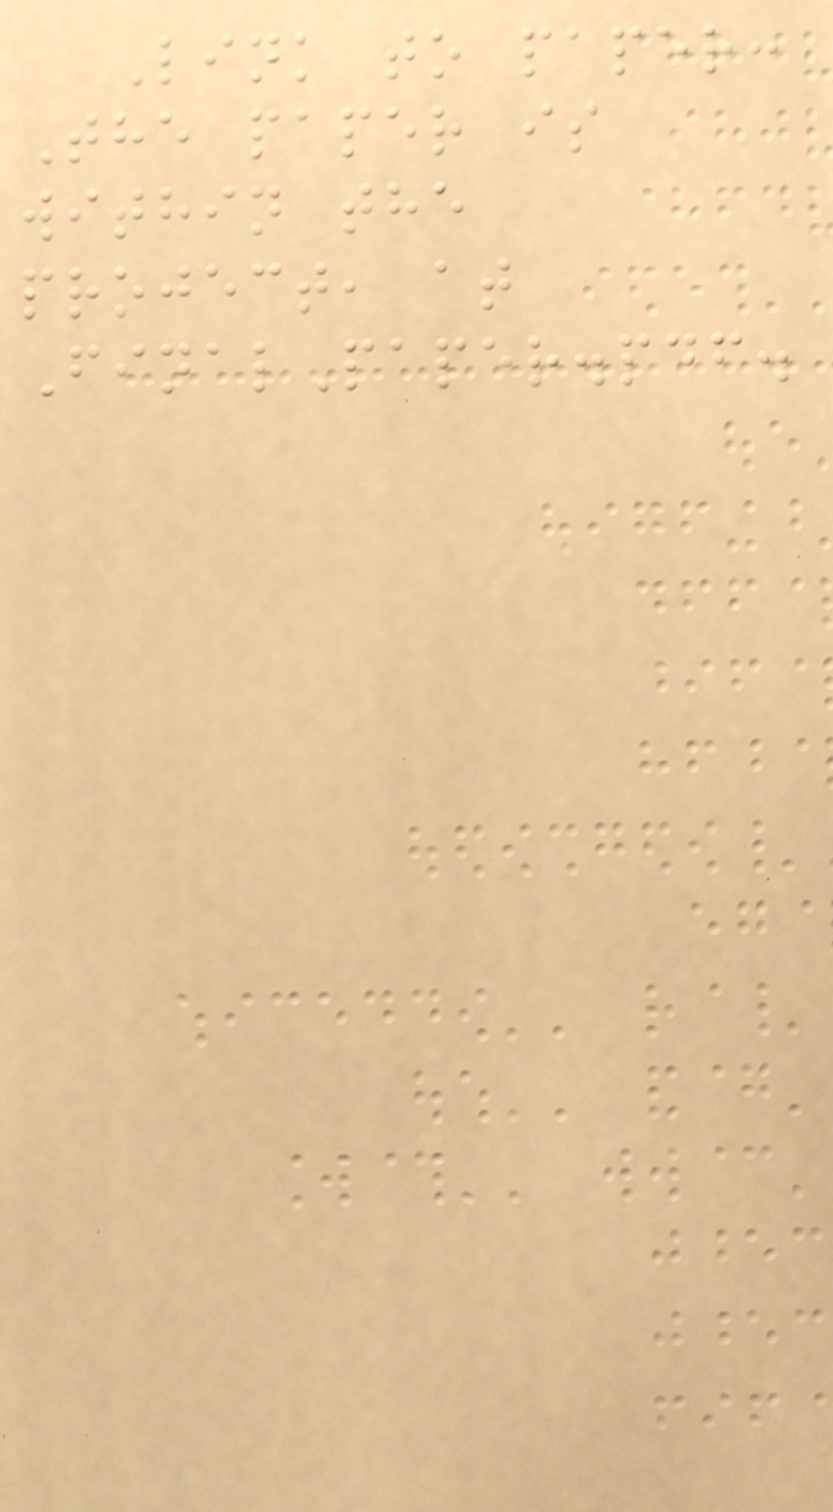Link to paper:
The paper is
within the
project, at
FinalPaper.pdf.
